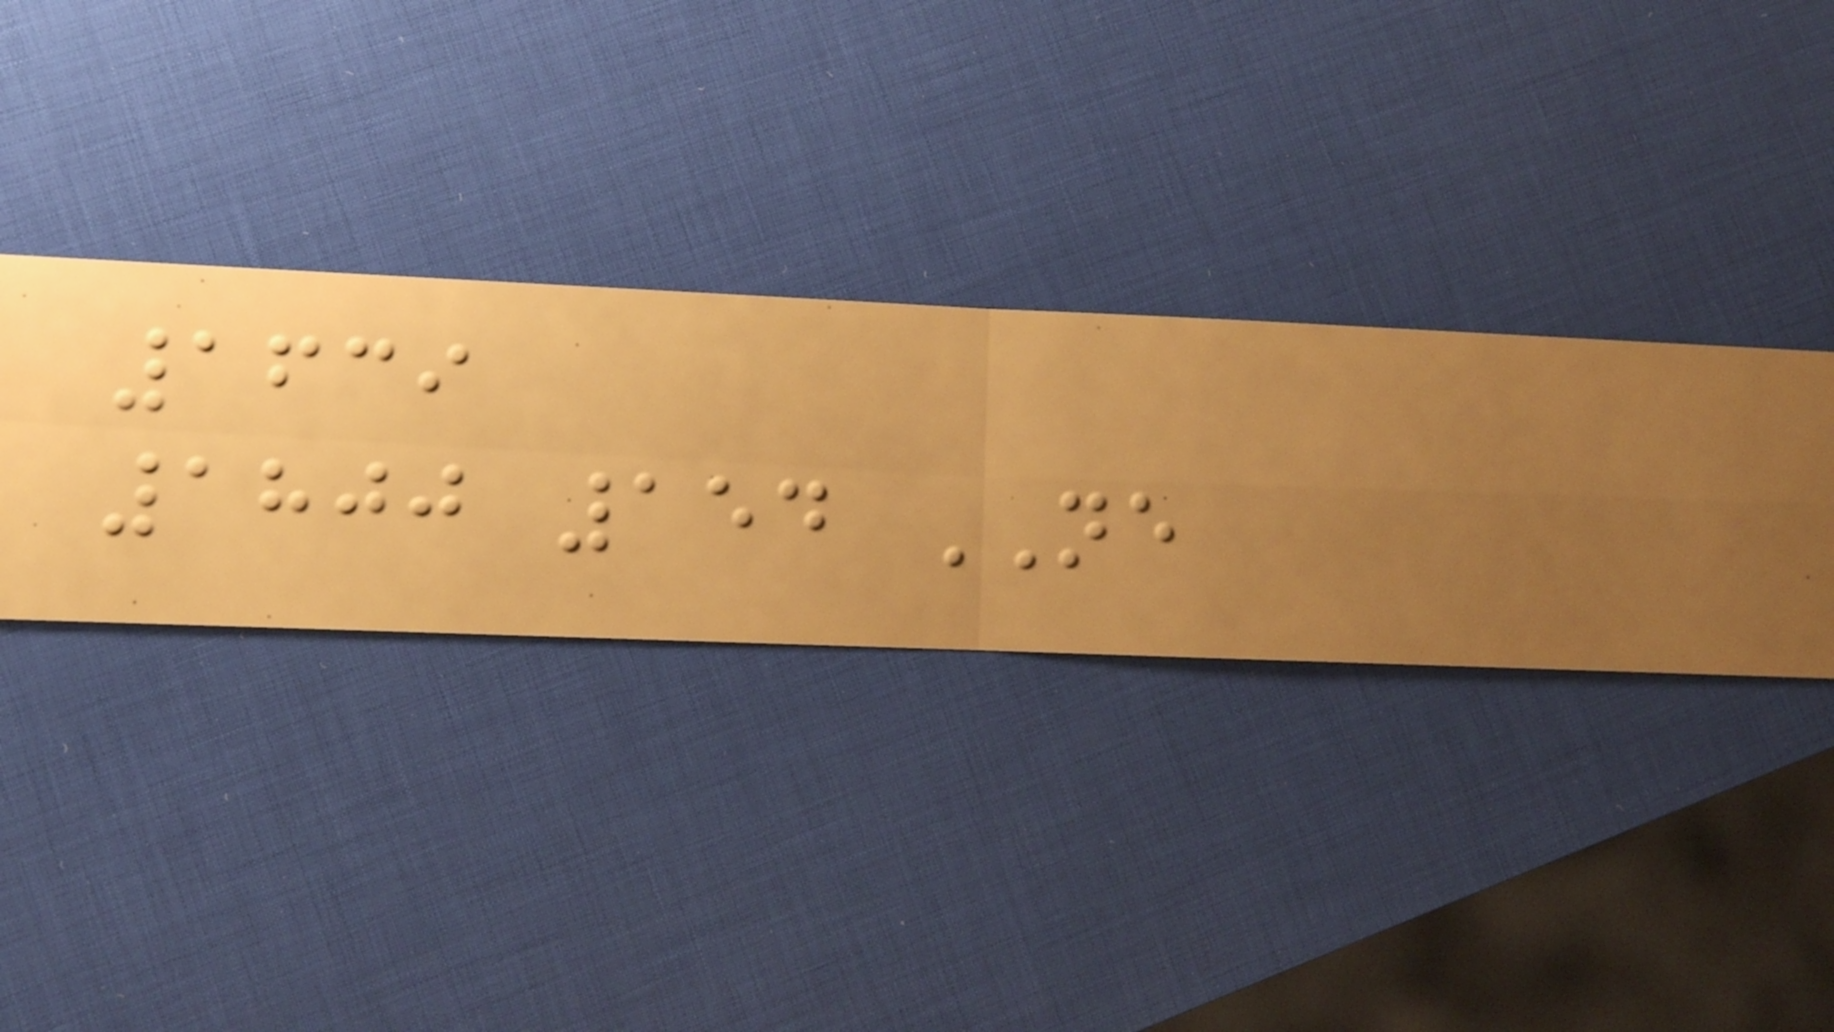1639
1800 154 NE
